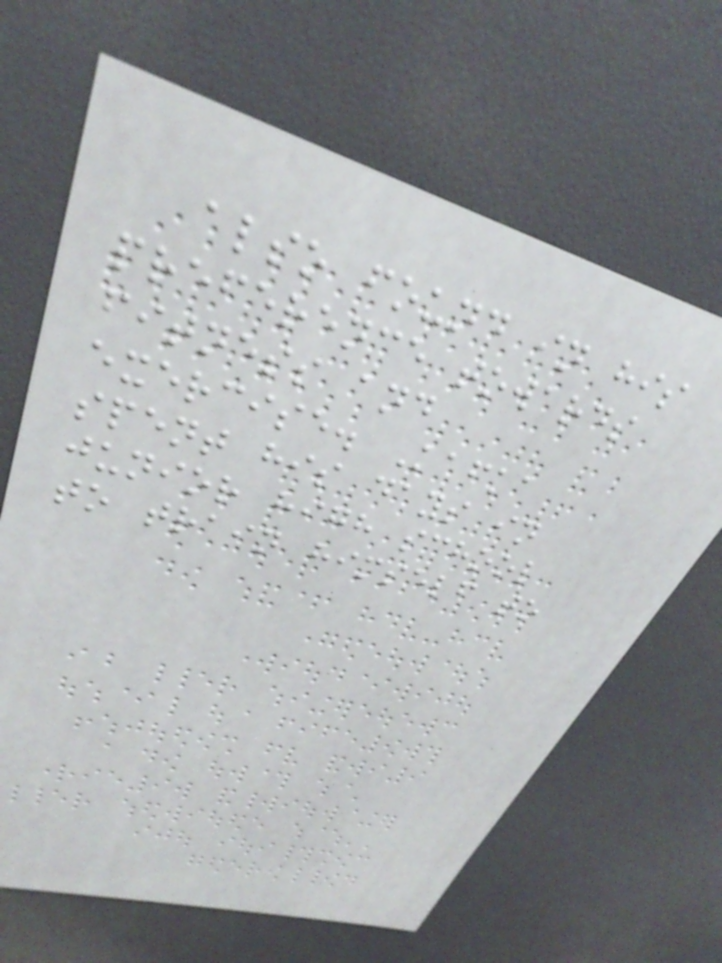also found in his
preference towards
fitness and
exercise. Kafka
spent his days in
junior high school
to train himself to
